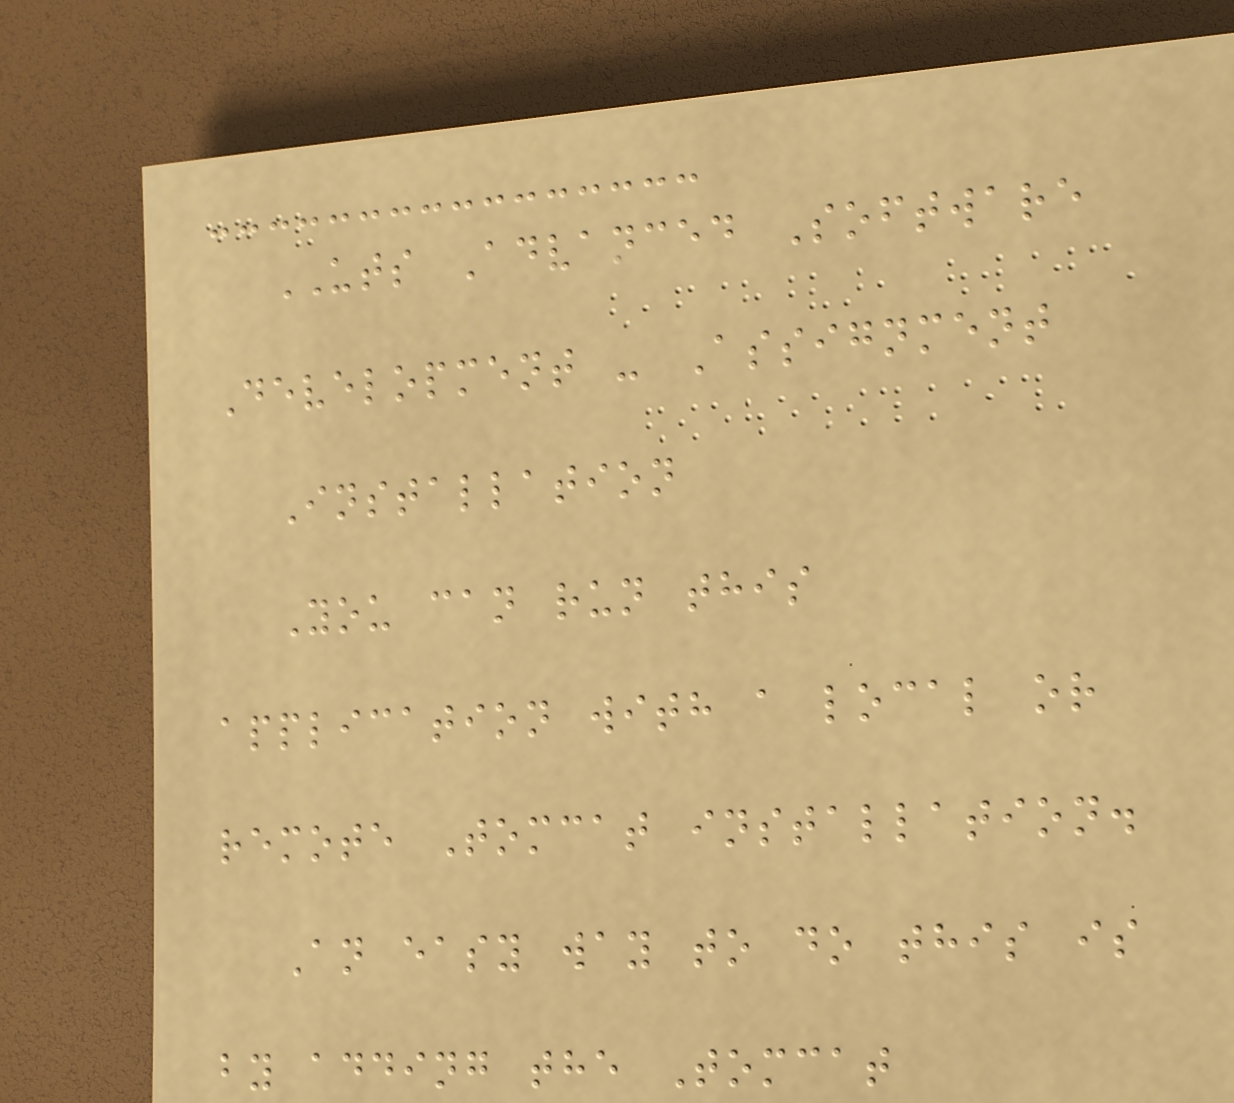UTS Advanced Software
Development - Assignment
Installation
You can run this
application with a local or
remote Tomcat installation.
An easy way to do this is
by adding the Tomcat
